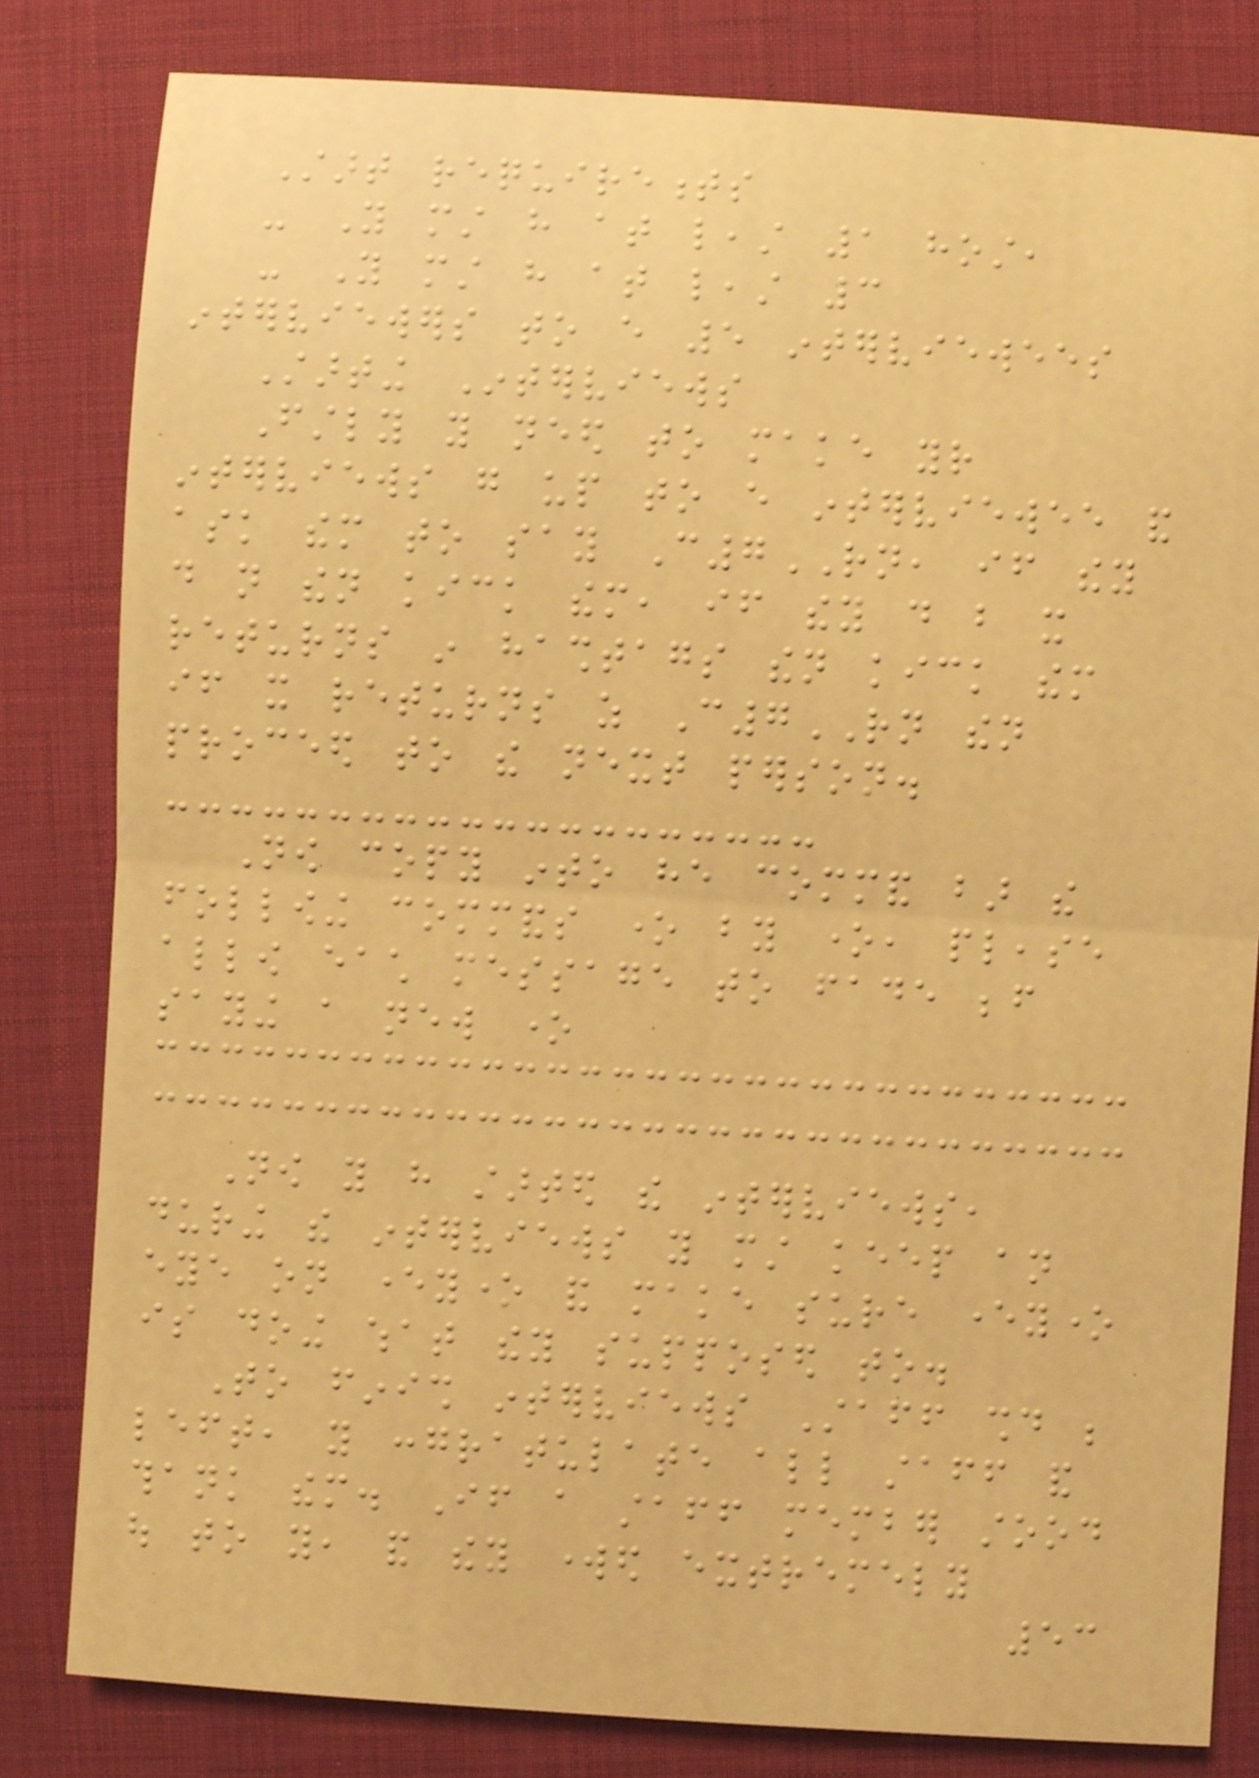Start requirements
- You must have at least 1 host,
- You must have at least 3
interviewers to every 5 interviewees
Starting Interviews
Firstly you need to make your
interviews go up to every interviewee and
ask them to say C7RN, if they
do not then kick them, if they do but it
returns in hashtags then kick them
if it returns as C7RN then
proceed to the next person.
Now copy into he command bar the
following commands one by one, please
allow each message to fade before
saying a new one
Now you have started the interviews,
during the interviews you must keep an
eye on everyone and make sure everyone
is doing what they supposed to.
To finish interviews Staff should be
left, you congratulate all staff and
thank them. If a staff member stood
out to you, and they worked extremely
53
